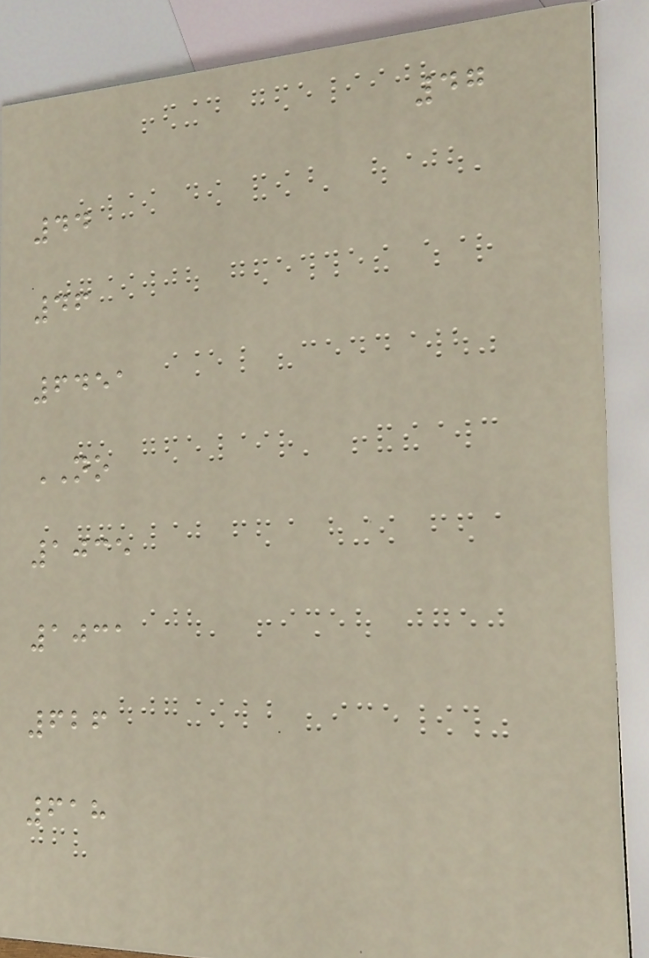47
44
46
6451
NO
1035
1031
626
618
